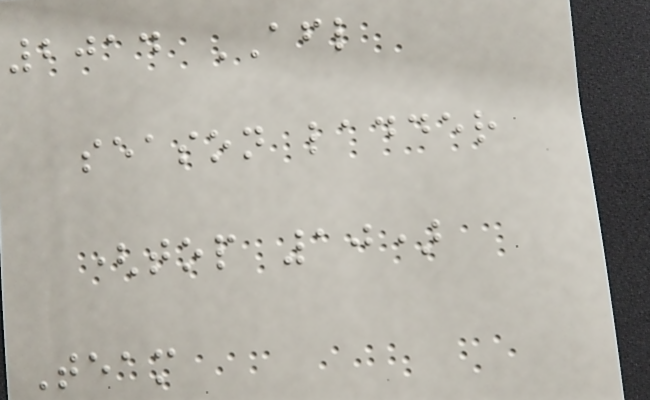2014 AFL
season ladder
(top 10)
Team
